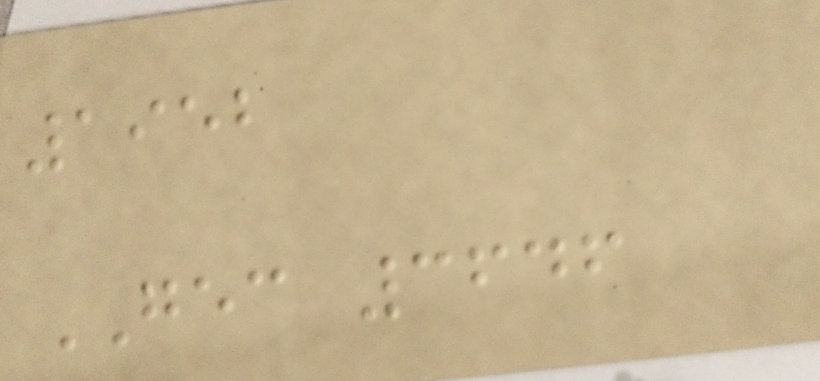1952
GEC 3646
